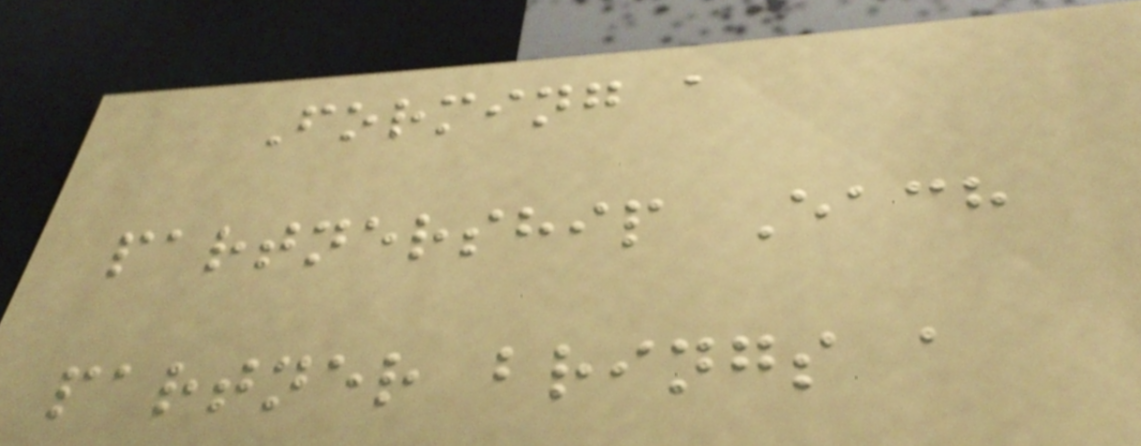Forming a
partnership Each
partner brings a
